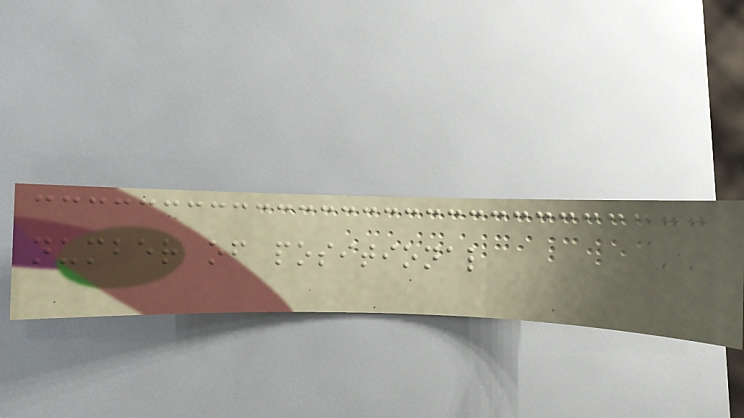number of positional
